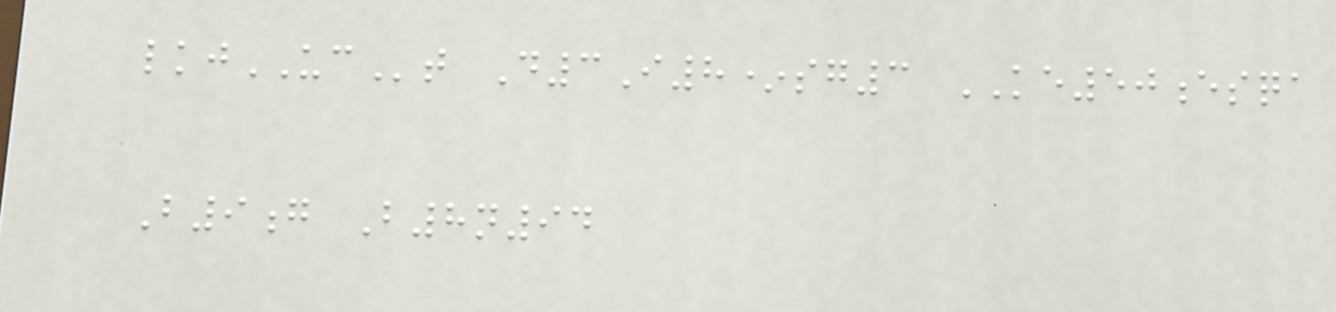lkjUCt D3I8*sg3 KE50esqa
B9g B8n94
